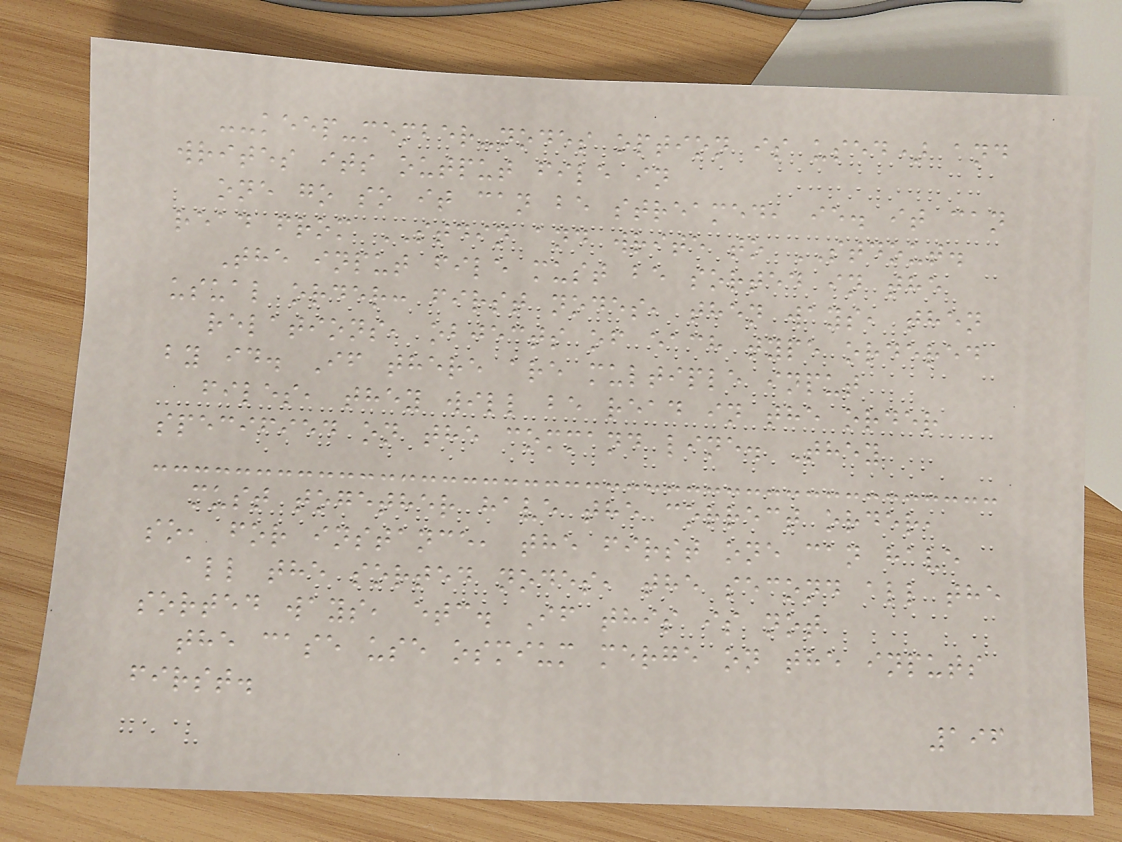--keep-member-nodes option is used) and
writes its output file in
one go so it can be streamed, ie. it can
read from STDIN and write to STDOUT.
The input file must be sorted in the
usual order: first nodes, then ways, then
relations, objects of each type ordered
by id. If there are multiple input
files, they will be read in the order
specified on the command line. They
must together have the correct order,
so, for instance, the first one can have
all the sorted nodes, the second all the
sorted ways, etc. If this is not
the case use osmium merge on the inputs
first.
196
